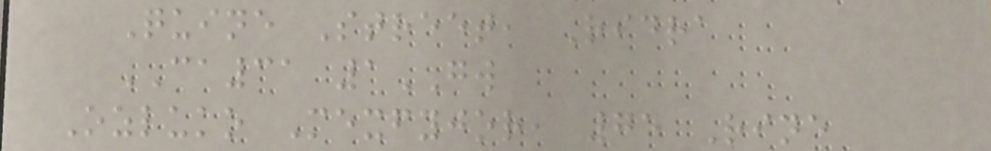Quine Street, Ridra
CA31 1GW
Ozluko Mexfyjor, 75 Rine
